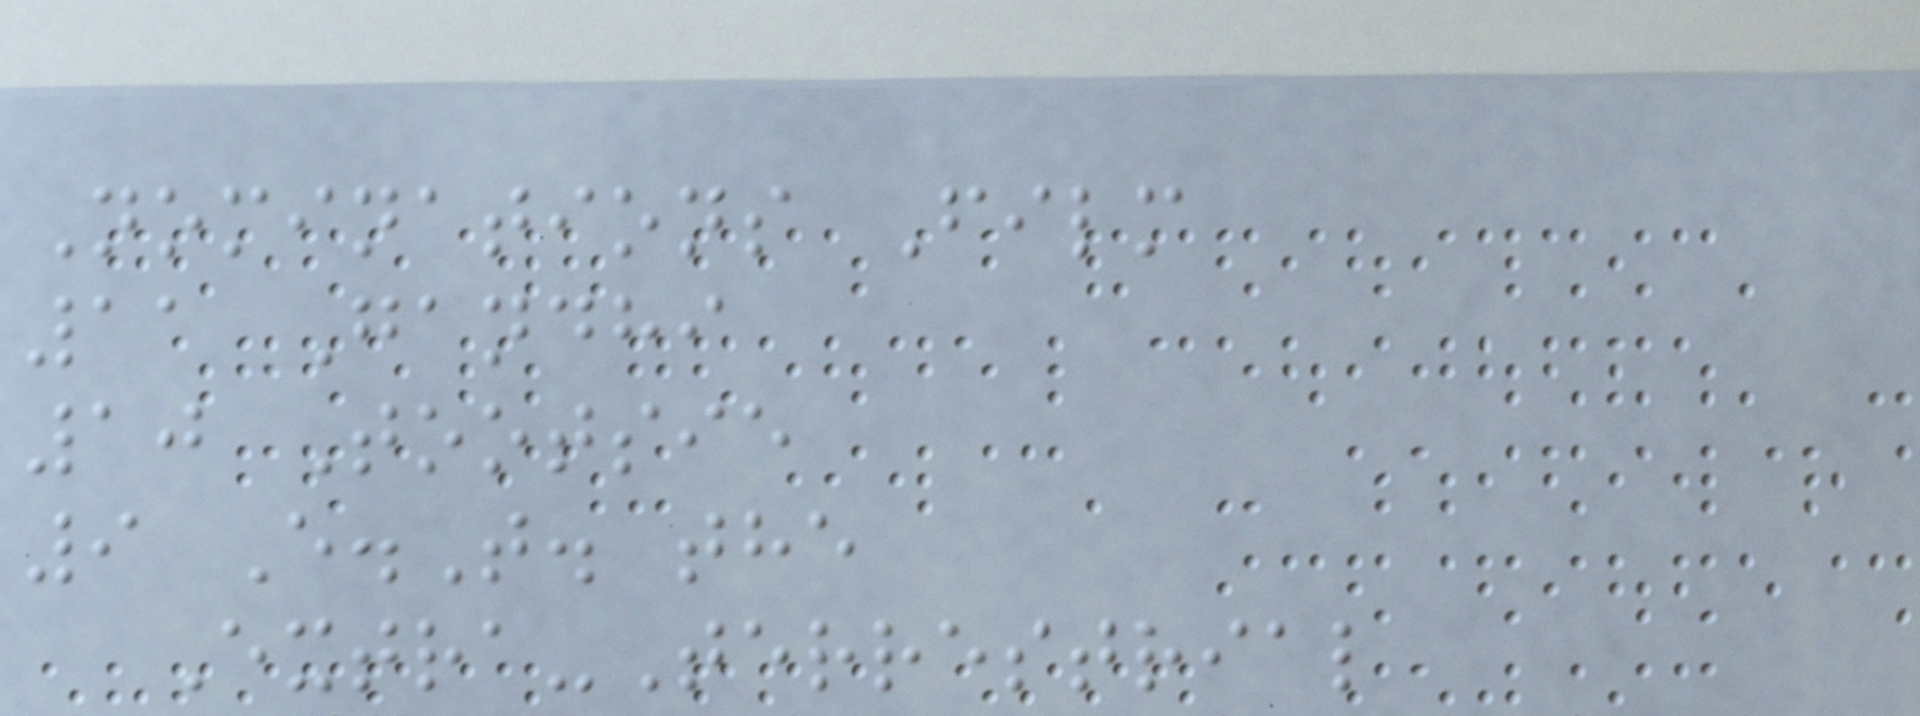Nominations Film
11 Gandhi
10 Tootsie
9 E.T. the
Extra-Terrestrial
